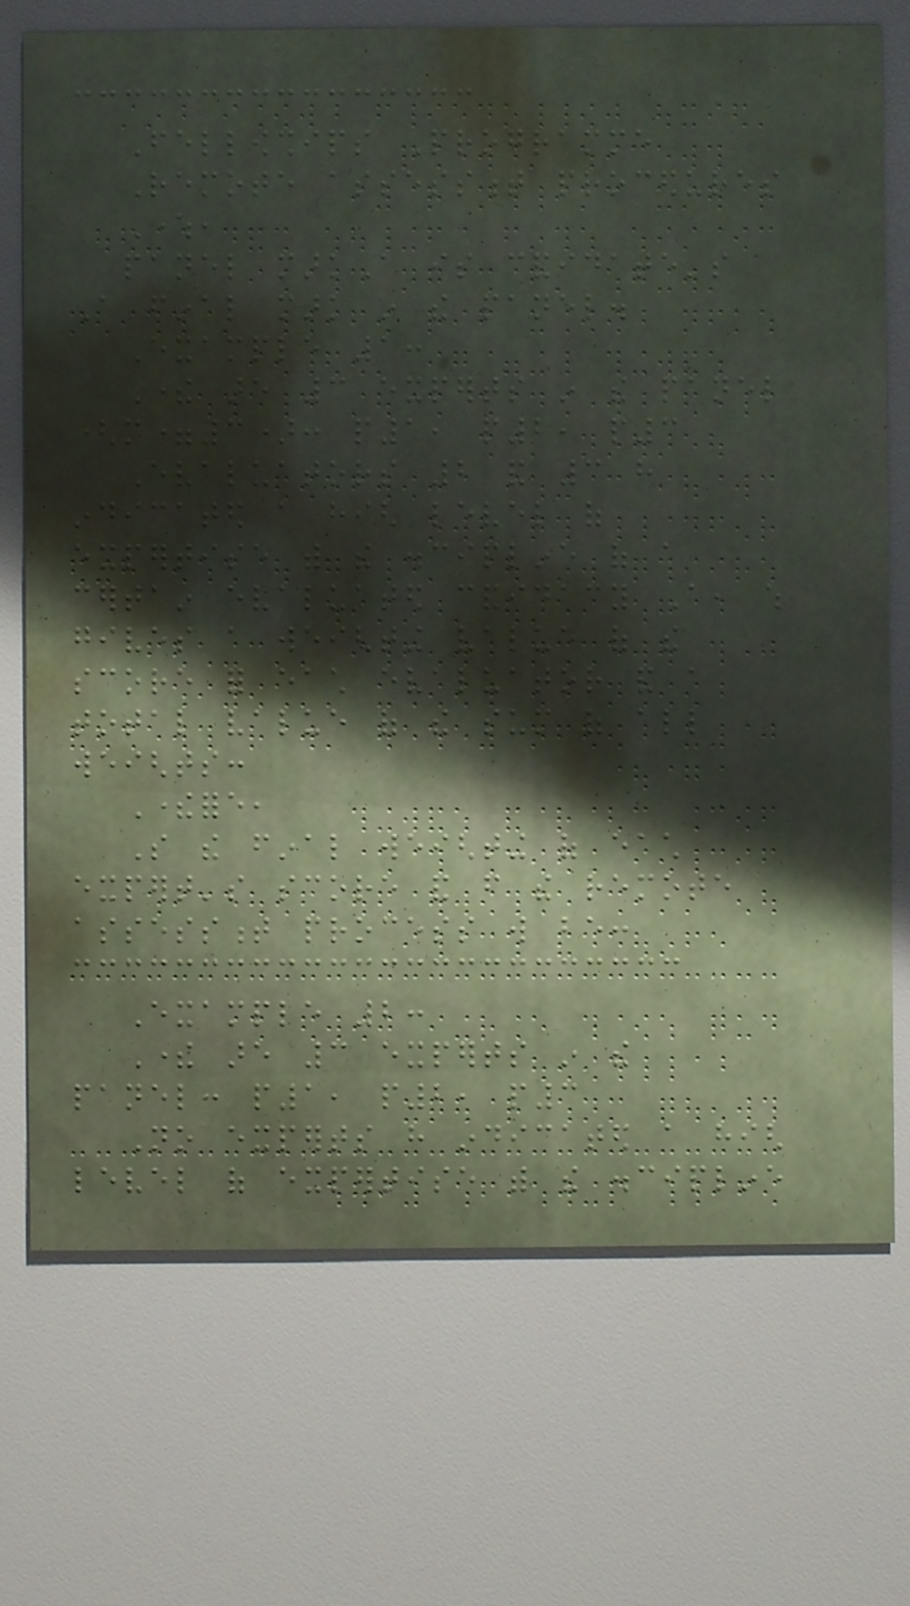Fellowships Programme
Remote assessment procedures
Where,
panel markA is candidate's
A final mark in the panel.
Example 1:
There are 3 experts in the panel
(m=3): p1, p2, p3
Evaluators 2 and 3 have
indicated a high level of
expertise with the discipline of a
certain evaluated candidacy A, which
gives a weighting value of the
score for each evaluator and a
total value of the sum of all
weights:
Therefore,
So the final weighting of each
expert's score and from the remote
assessment process will be:
Example 2:
There are 3 experts in the
panel: p1, p2, p3
No experts have indicated a high
level of expertise with the discipline
